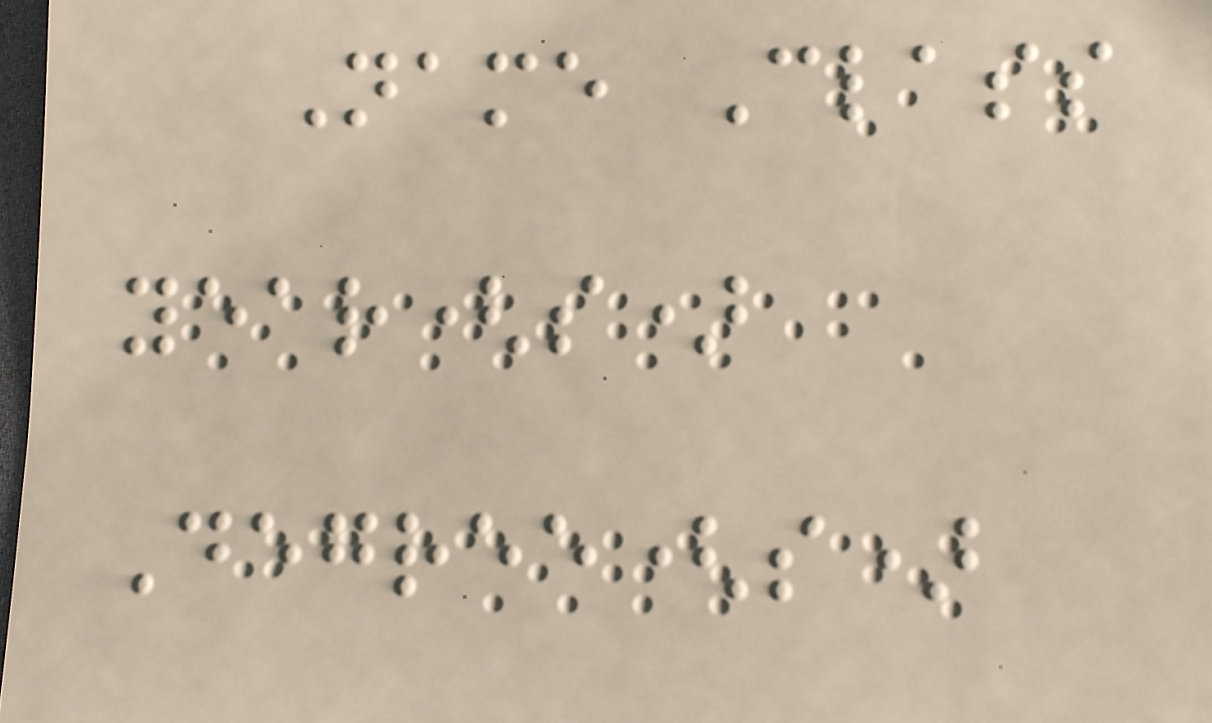Name Class
year(s)
Degree(s)
